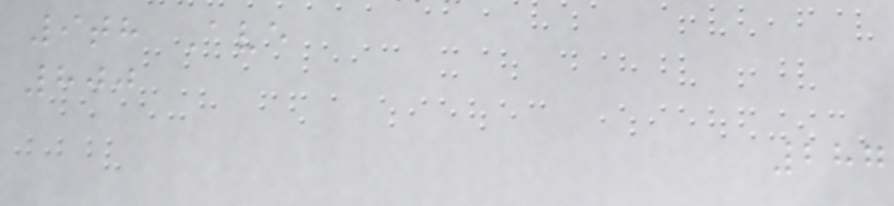9th Ave
800
287
